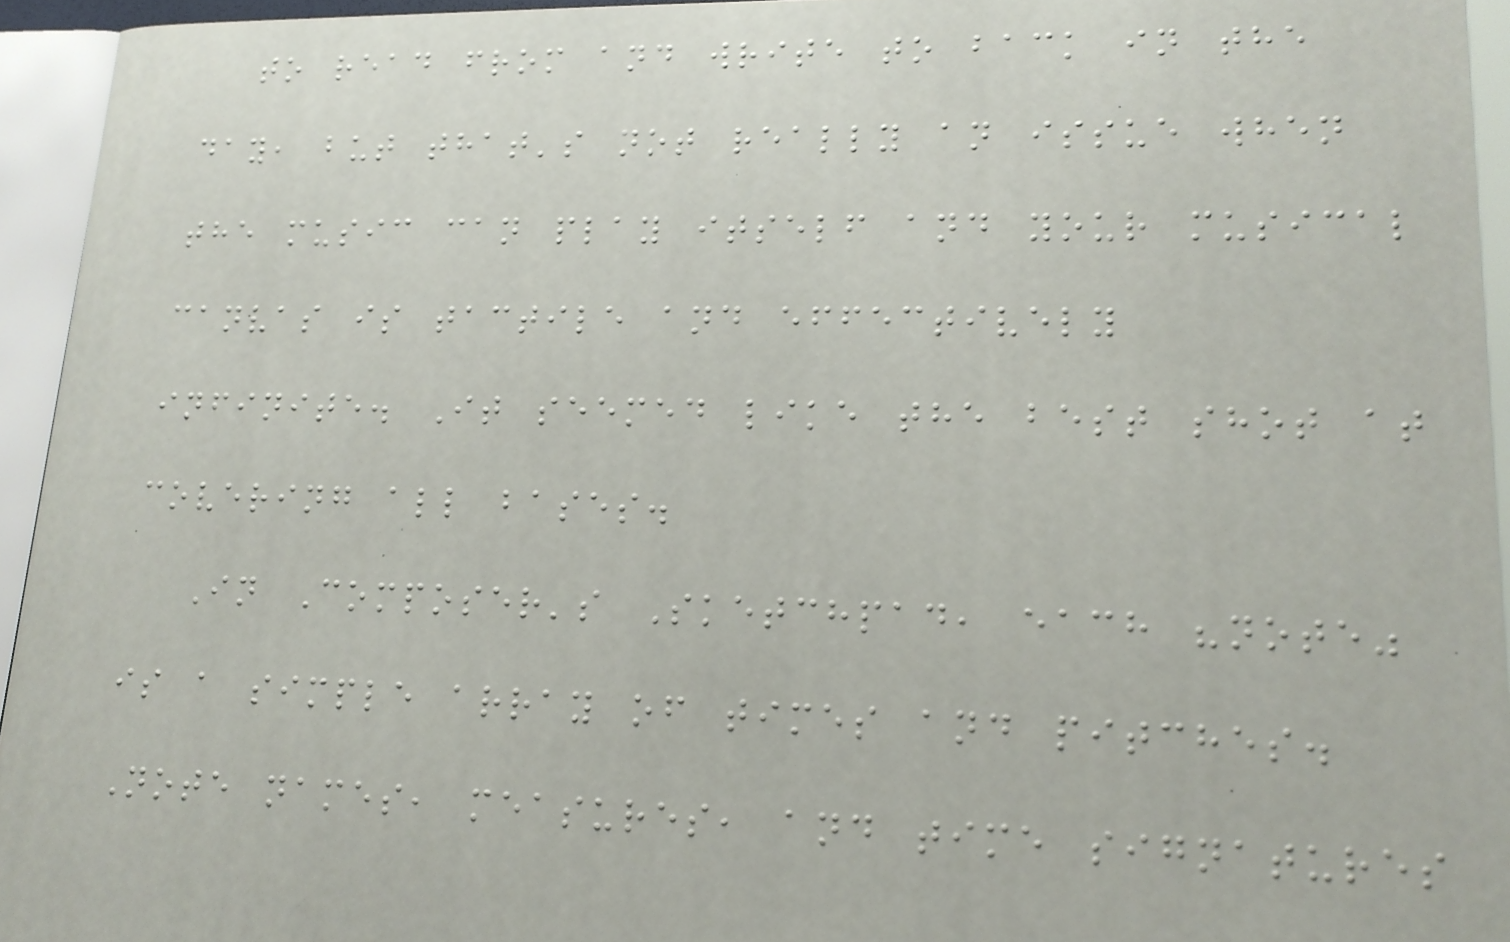to read from and write to back in the
day, but that's not really an issue when
the music can play itself and your musical
canvas is tactile and effectively
infinite. It seemed like the best shot at
covering all bases.
In Composer's Sketchpad, each "note"
is a simple array of times and pitches.
Note names, measures, and time signatures
